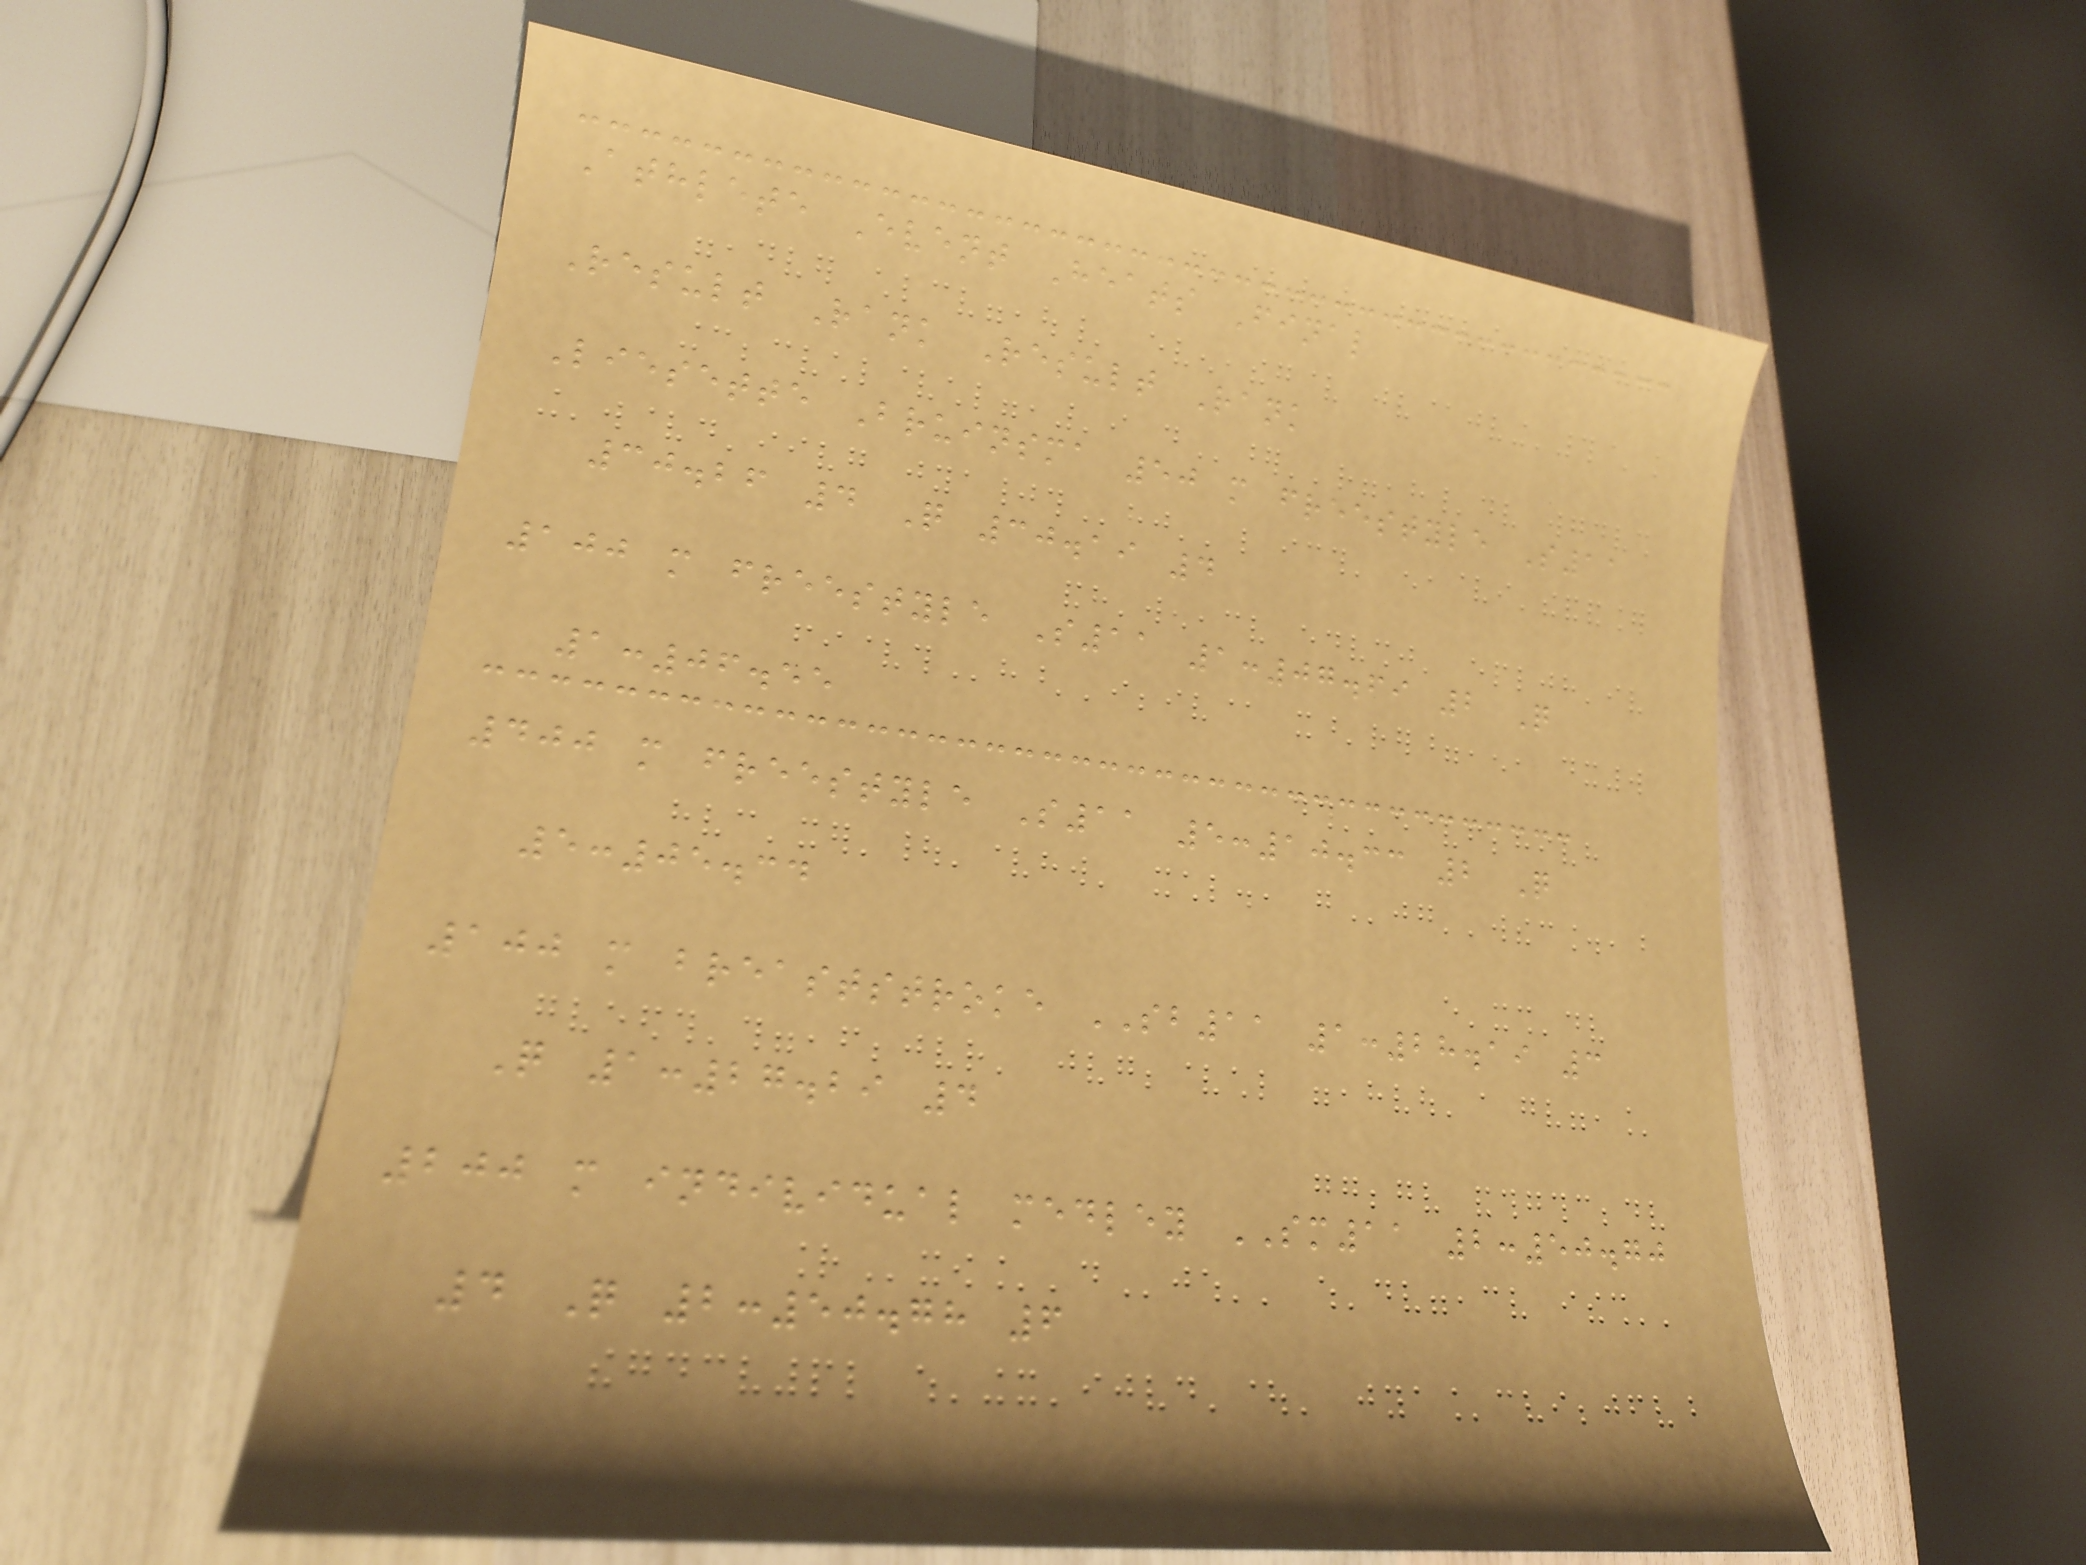Athlete Event Heats Final
Result Rank Result Rank
Liesette Bruinsma 50 m freestyle S11
30.26 4 Q 30.19 4
100 m freestyle S11 1:07.69 2 Q
1:06.55
400 m freestyle S11 5:10.33 2 Q
5:05.34
100 m breaststroke SB11 1:28.19 3
Q 1:27.29 4
200 m individual medley SM11 2:50.70
4 Q 2:50.78 6
